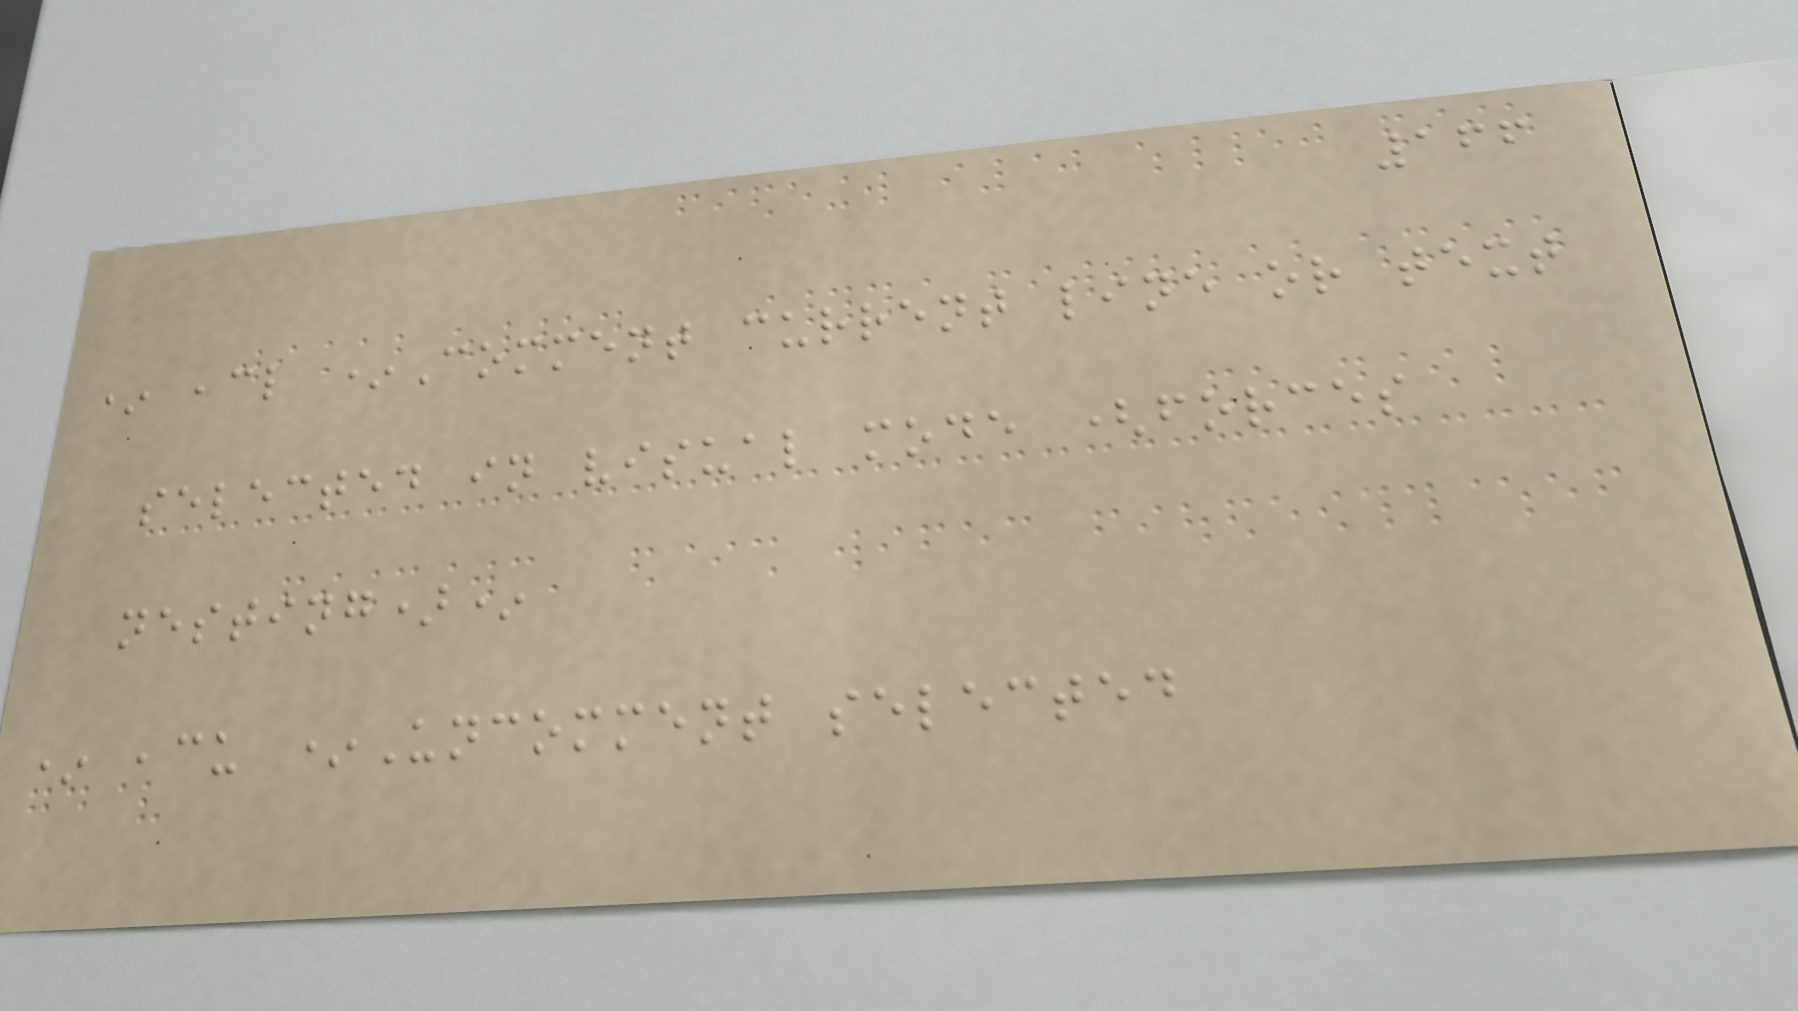166
* ,cl *Comment current line or text
selected in visual mode (forces
nesting)*
* ,cu *Uncomment selected
